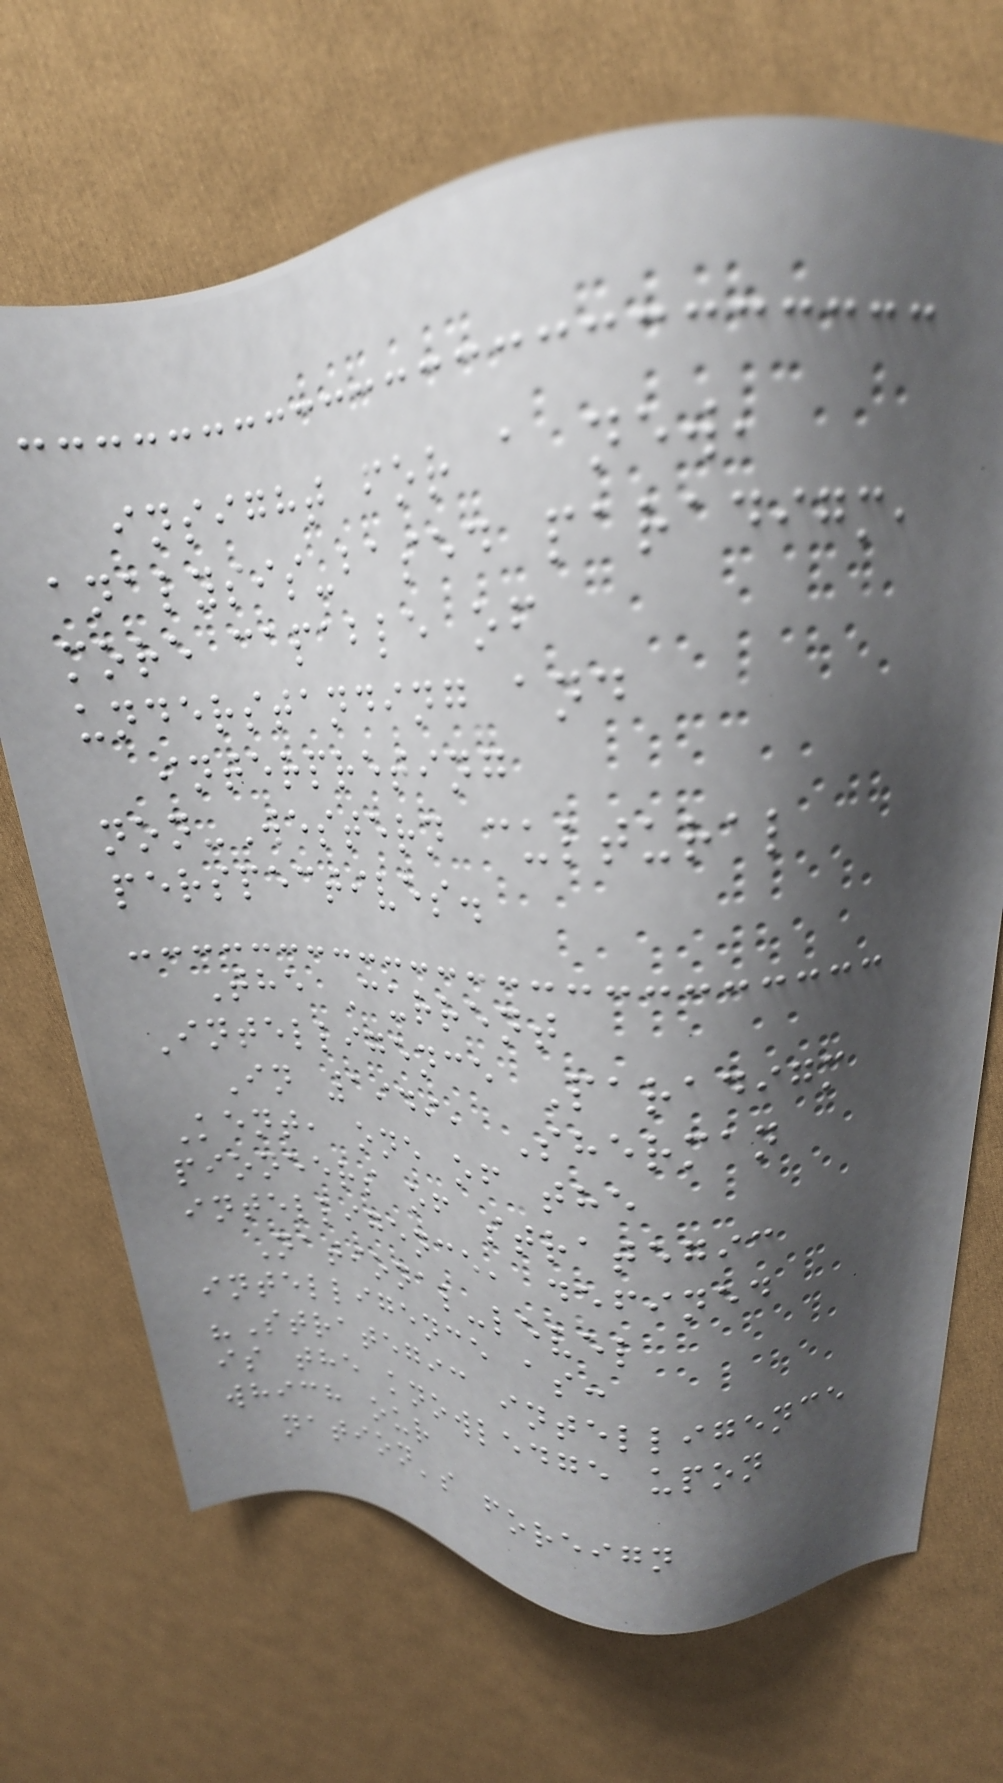insight for a new,
analysis-based paradigm,
more capable of
understanding and
interpreting
non-Western cultural
perspectives.
The Current
Intelligence Paradigm
In 1949, Sherman
Kent, one of the
pioneers of strategic
intelligence, defined
National-level
intelligence as:
"Strategic intelligence
is the knowledge upon
which our
nation's foreign
